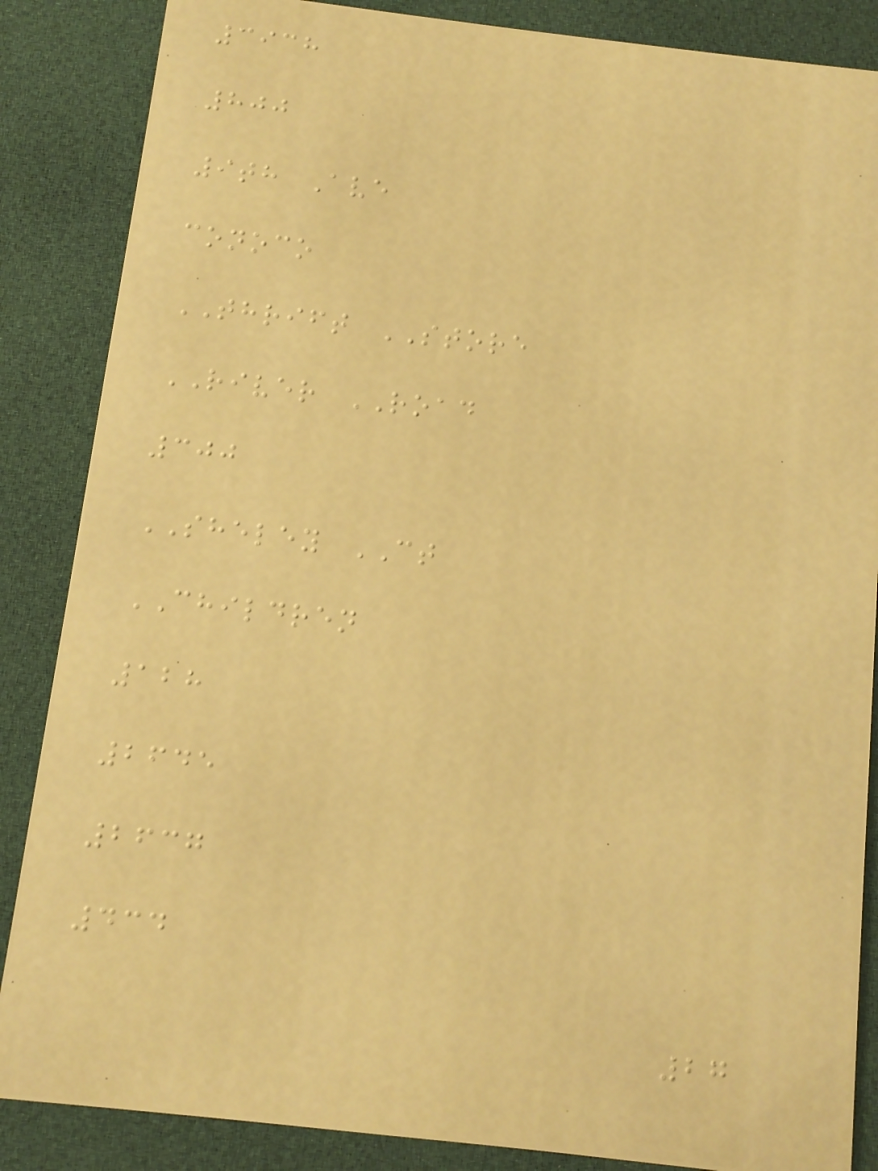3938
800
9th Ave
conoco
THRIFT STORE
RIVER ROAD
300
SHELEY CT
CHILDREN
128
2645
2637
434
27
